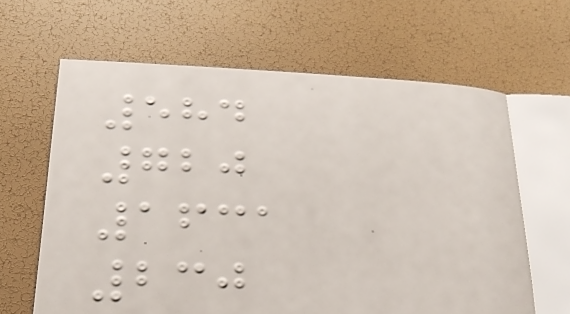584
720
1631
230
